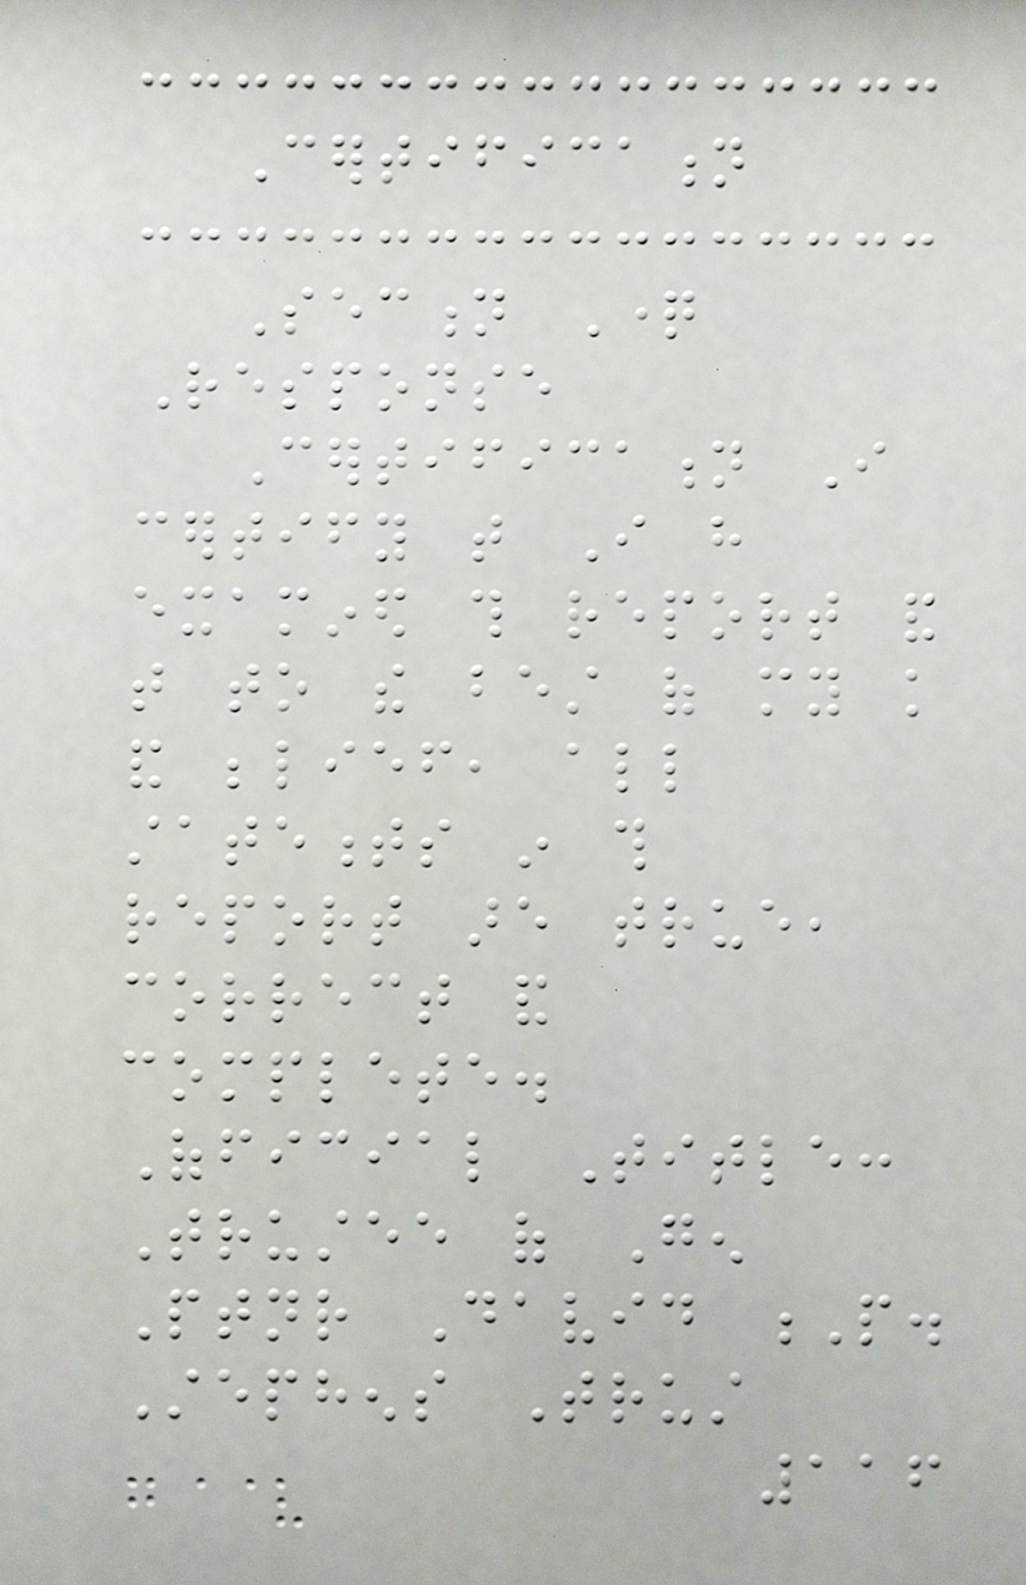Certification
Section Question
Response
Certification I
certify that I have
examined this report and
that to the best of my knowledge
and belief, all
statements in this
report are true,
correct and
complete.
Official Title:
Trustee of Gen
Ptnr David P.
Stephens Trust
116
